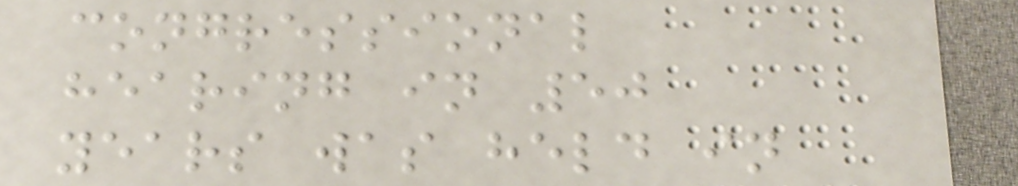congressional
hearing in 50
years was held in
